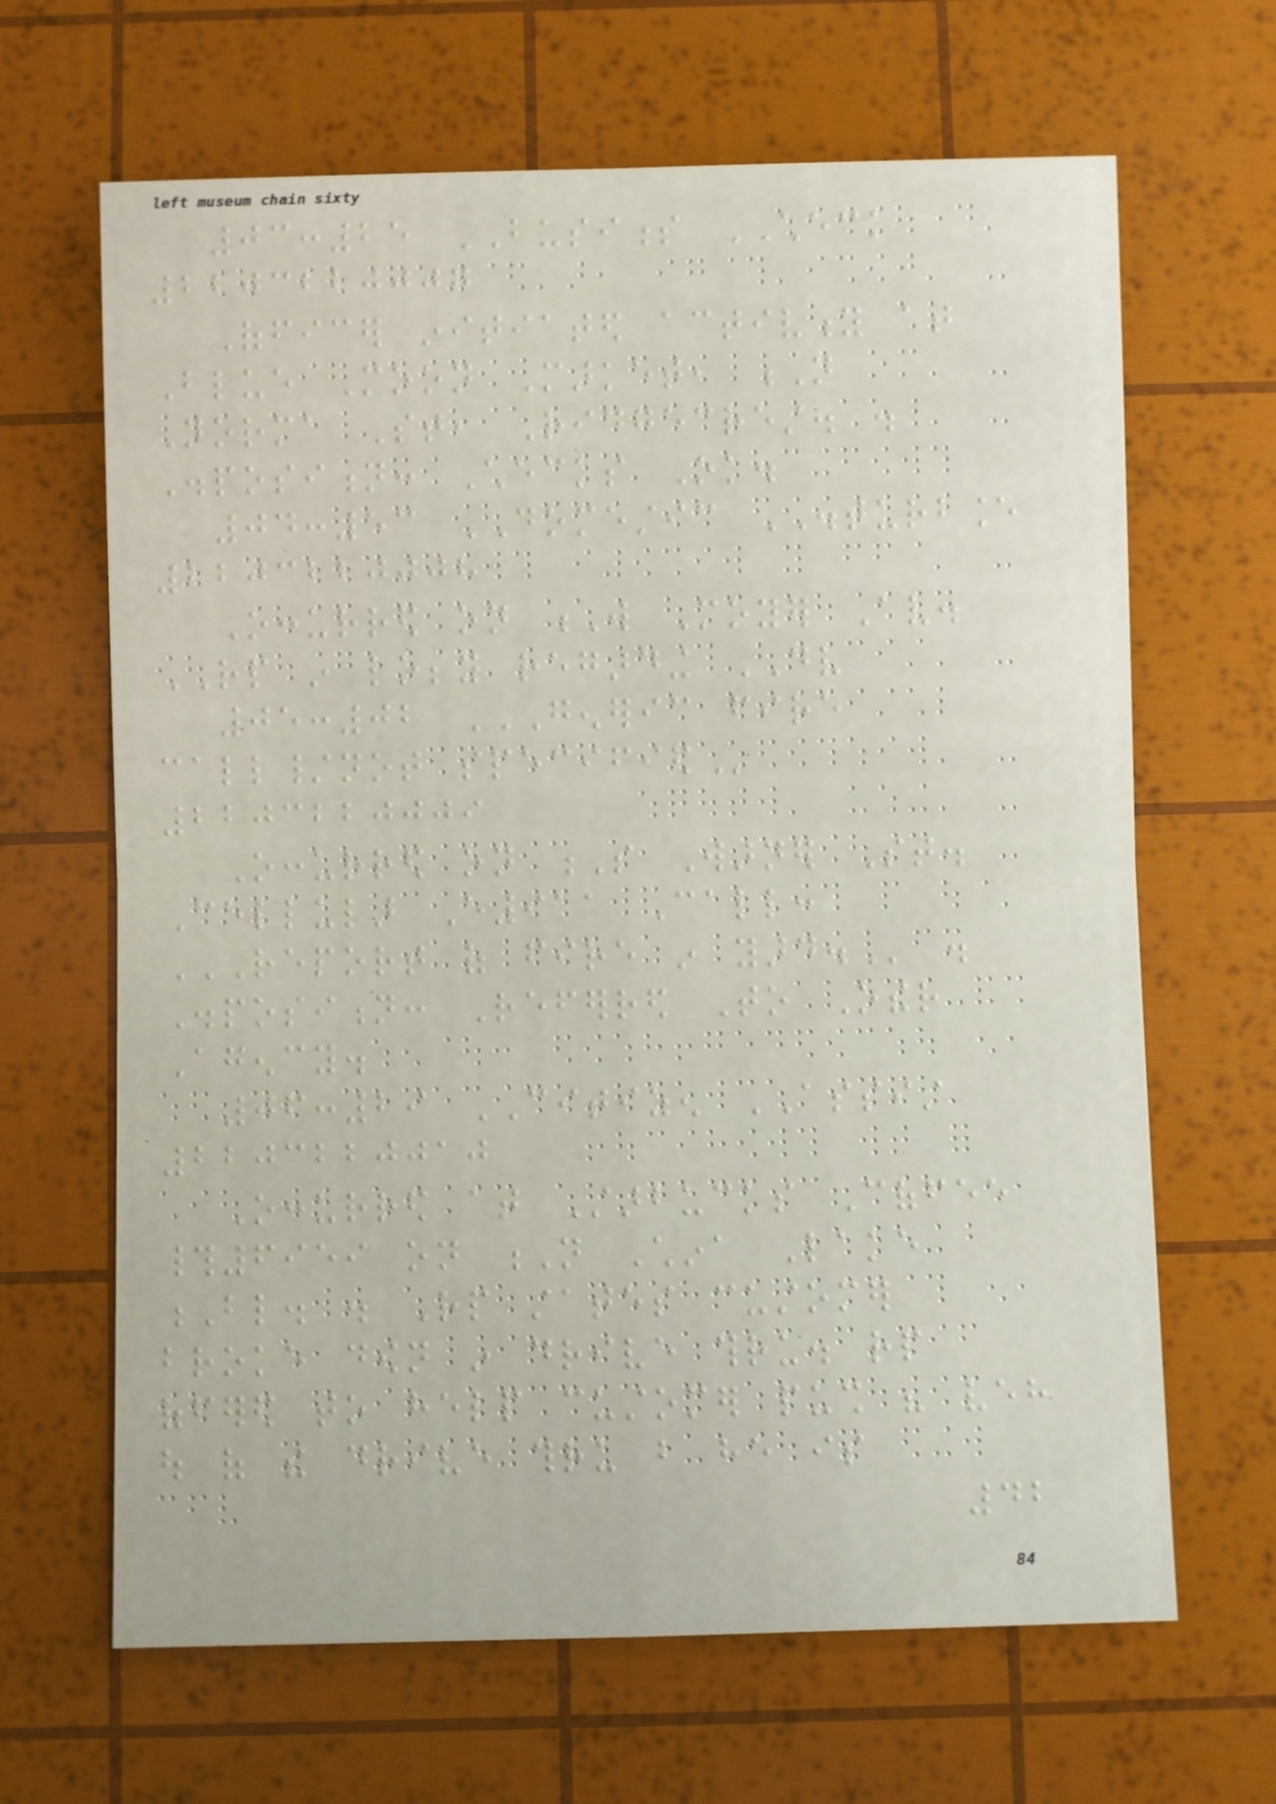03:25 BUSINESS CHECK
2203220007
Officer initiated activity at
Blue Moon Market, N
Norma St, Ridgecrest. .
Disposition: Checks Ok.
04:53 DOMESTIC DISTURBANCE
2203220008
Occurred on W Moyer Av.
RP in lobby regarding DV
05:02 GENERIC FIRE
CALL/NOT SPECIFIED
2203220009
Occurred on S Warner St.
Cellular E911 Call:
REPORT OF FIRE IN YARD. .
Disposition: Referred To Other
Agency.
06:29 CITIZEN ASSIST
2203220010
Occurred at Starbucks Coffee
#6959 on N China Lake
Bl. . Rp states customer
broke down in drive thru. rp
offered to help customer push his veh
out of the drive thru but he is
42
